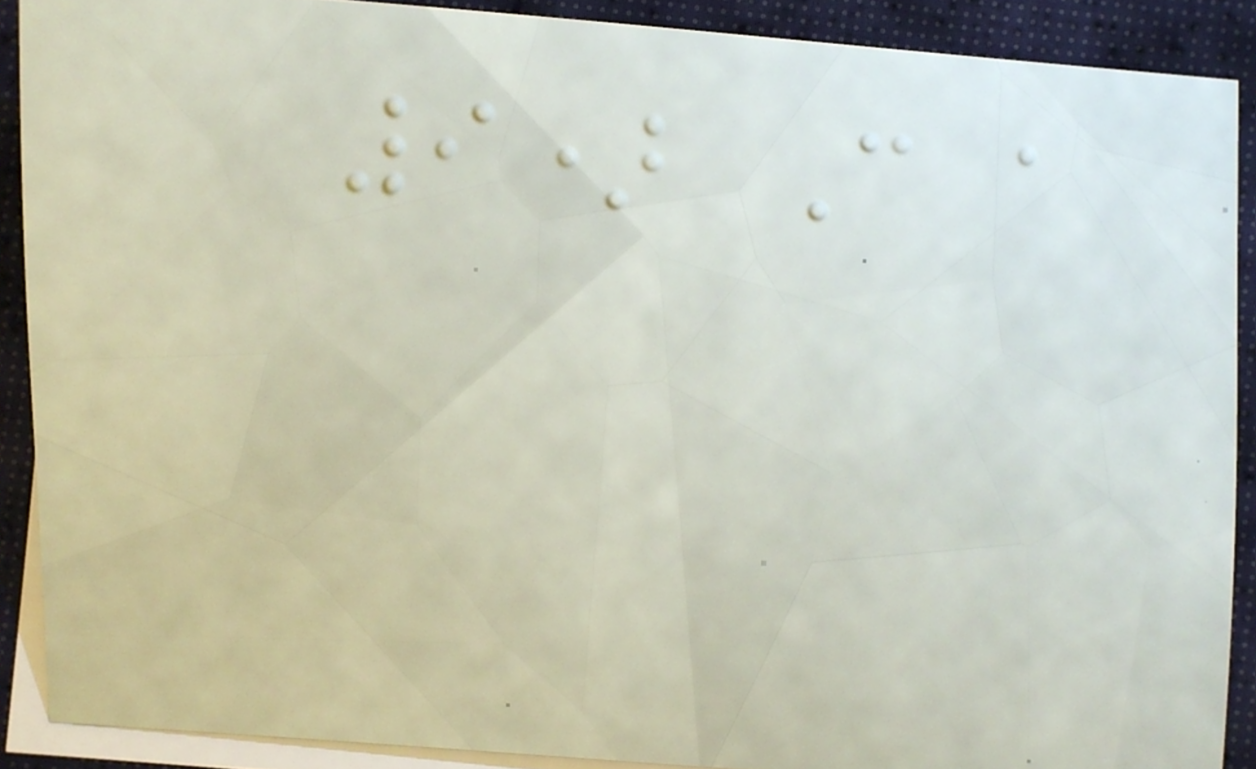9) Can a
